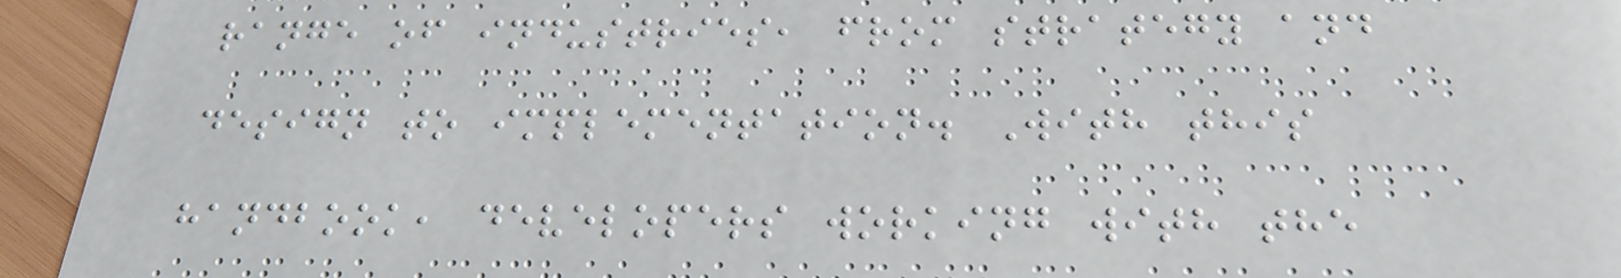range of industries, from strategy and
design to implementation. With this
handbook, developers working with the
